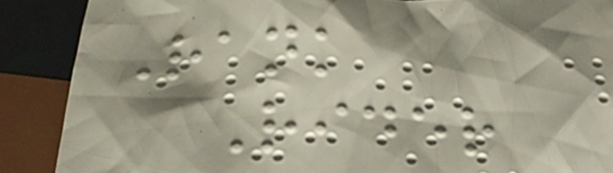Rank
Rider
